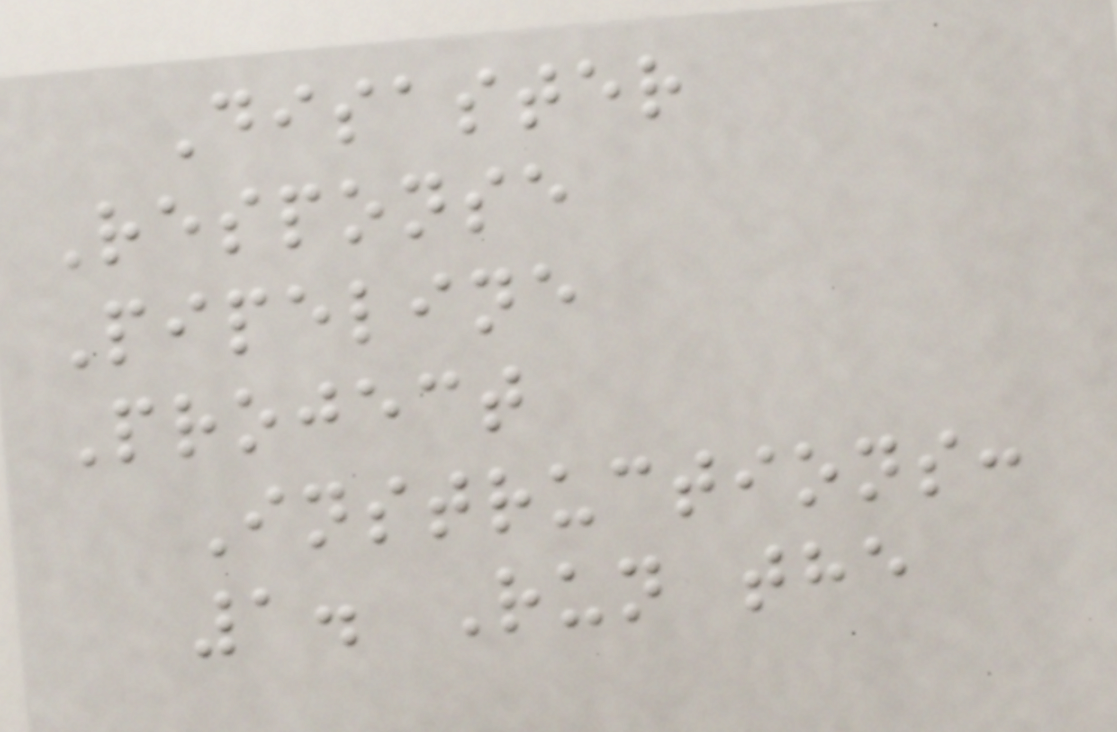Disaster
Response
Pipeline
Project
Instructions:
1. Run the
